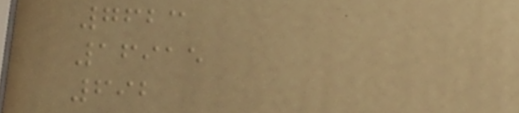7623
16915
692
